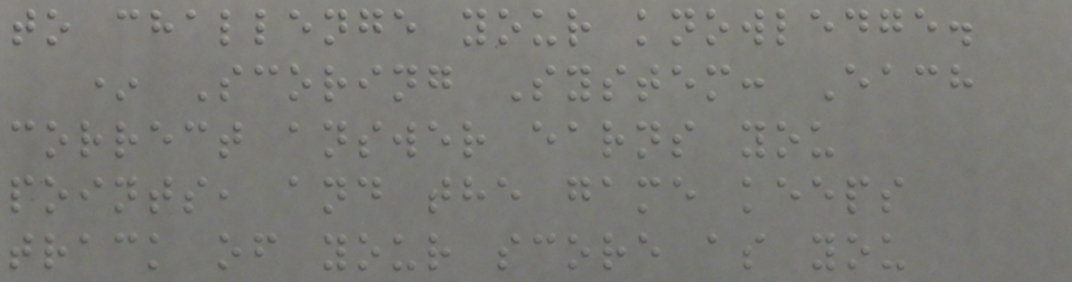to challenge your knowledge.
* Scoring System: Each
correct answer earns you
points, and the game keeps
track of your score as you
